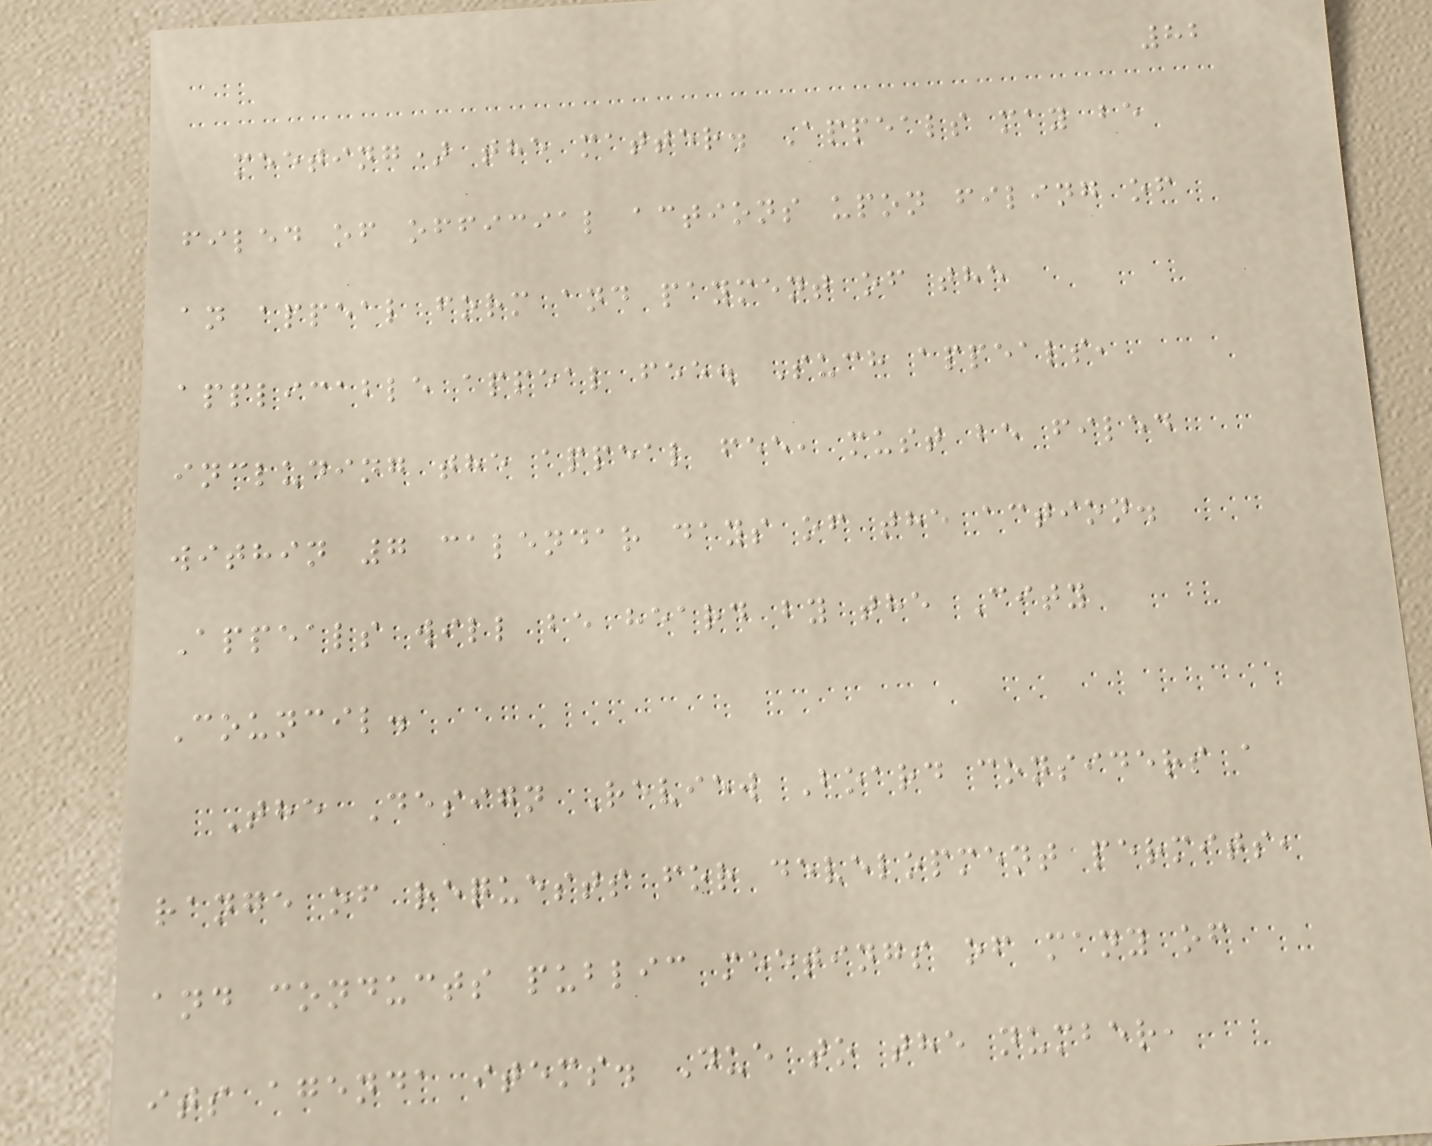82
meeting) the matter. Appeals may be
filed of official actions upon filing of
an appeal form and payment of the
applicable appeal fee. Such appeals,
including the appeal fee, must be filed
within 7 calendar days of the action.
Appeals will be heard by the City
Council.
The Design Review Board considers a
range of requests for development permits,
and conducts public meetings of many of
its agenda items. Due to the number,
